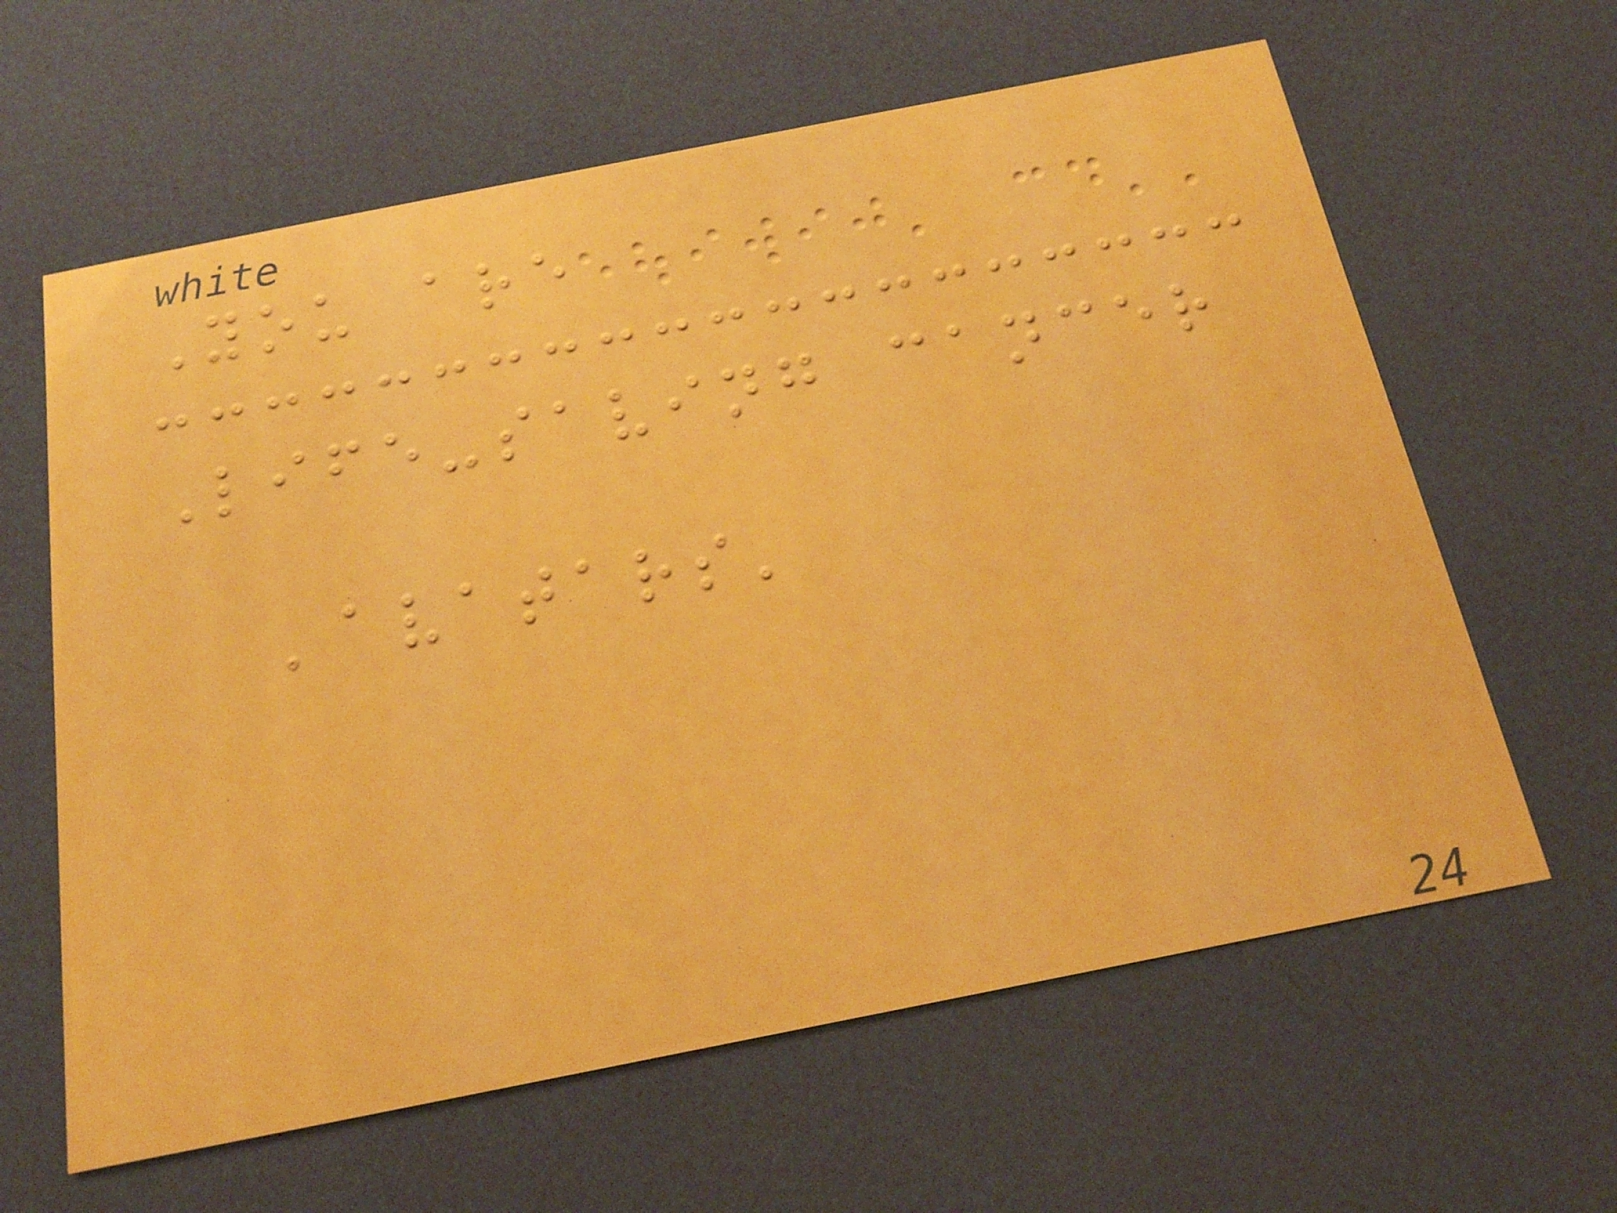You are
Life-saving cancer
'avatars'
